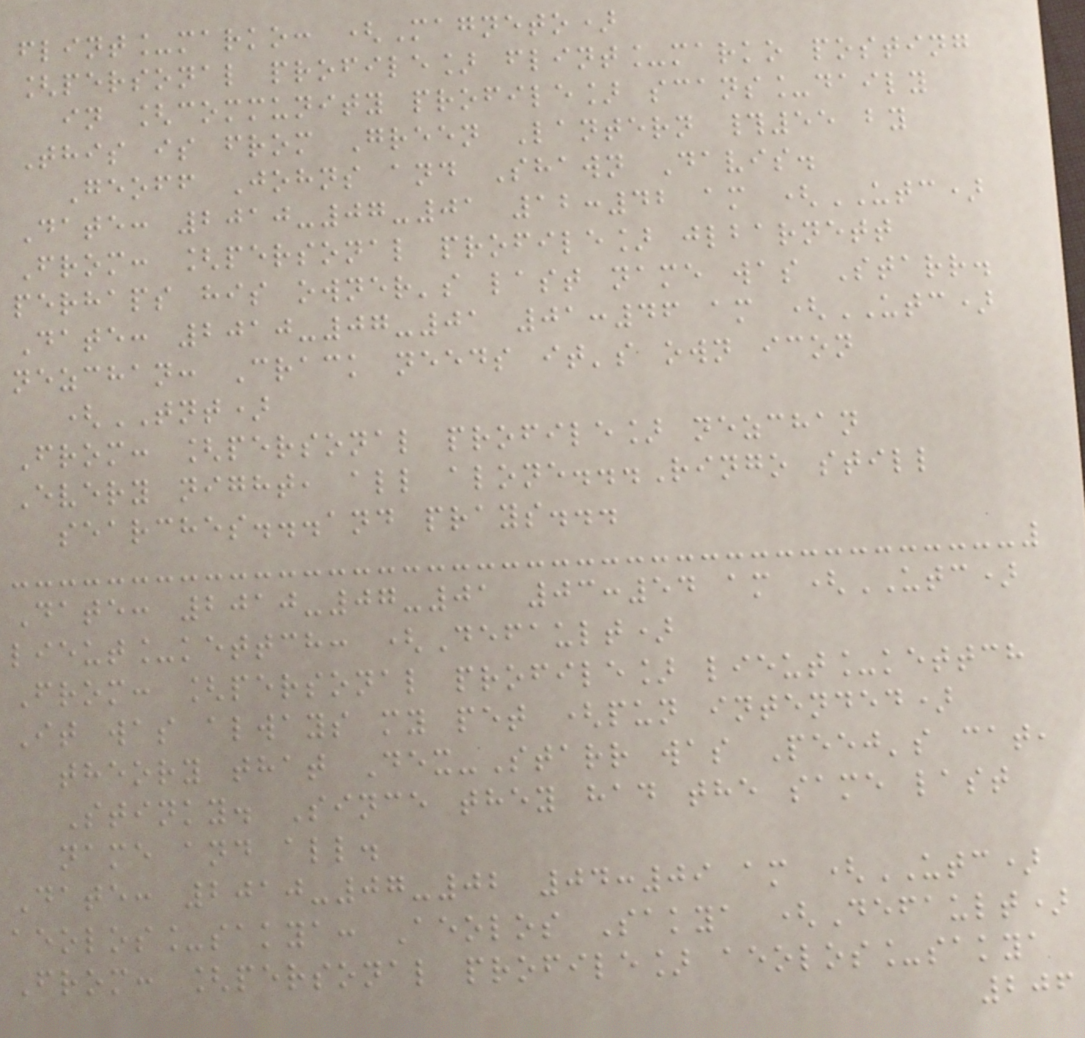flint_marko: (Magneto)
[personal profile] flint_marko posting
in [community profile] scans_daily
This is from Green Lantern #55 by
Geoff Johns and Shawn Davis.
Date: 2010-07-01 12:42 am (UTC)
From: [personal profile] jlbarnett
perhaps his owner's last name was Starr.
Date: 2010-07-01 01:46 am (UTC)
nezchan: Crack needs it's own icon
(TNT)
From: [personal profile] nezchan
Every night, all alone...Ringo still
searches...and prays...
Date: 2010-07-01 03:54 am (UTC)
lieut_kettch: (Default)
From: [personal profile] lieut_kettch
It was always my pet (pun intended)
theory that Dex-Starr was Peej's cat,
Stinky. Since they had the same last
name and all.
Date: 2010-07-02 04:09 am (UTC)
aeolos_sakya: Aeolos Sakya (Default)
From: [personal profile] aeolos_sakya
206
